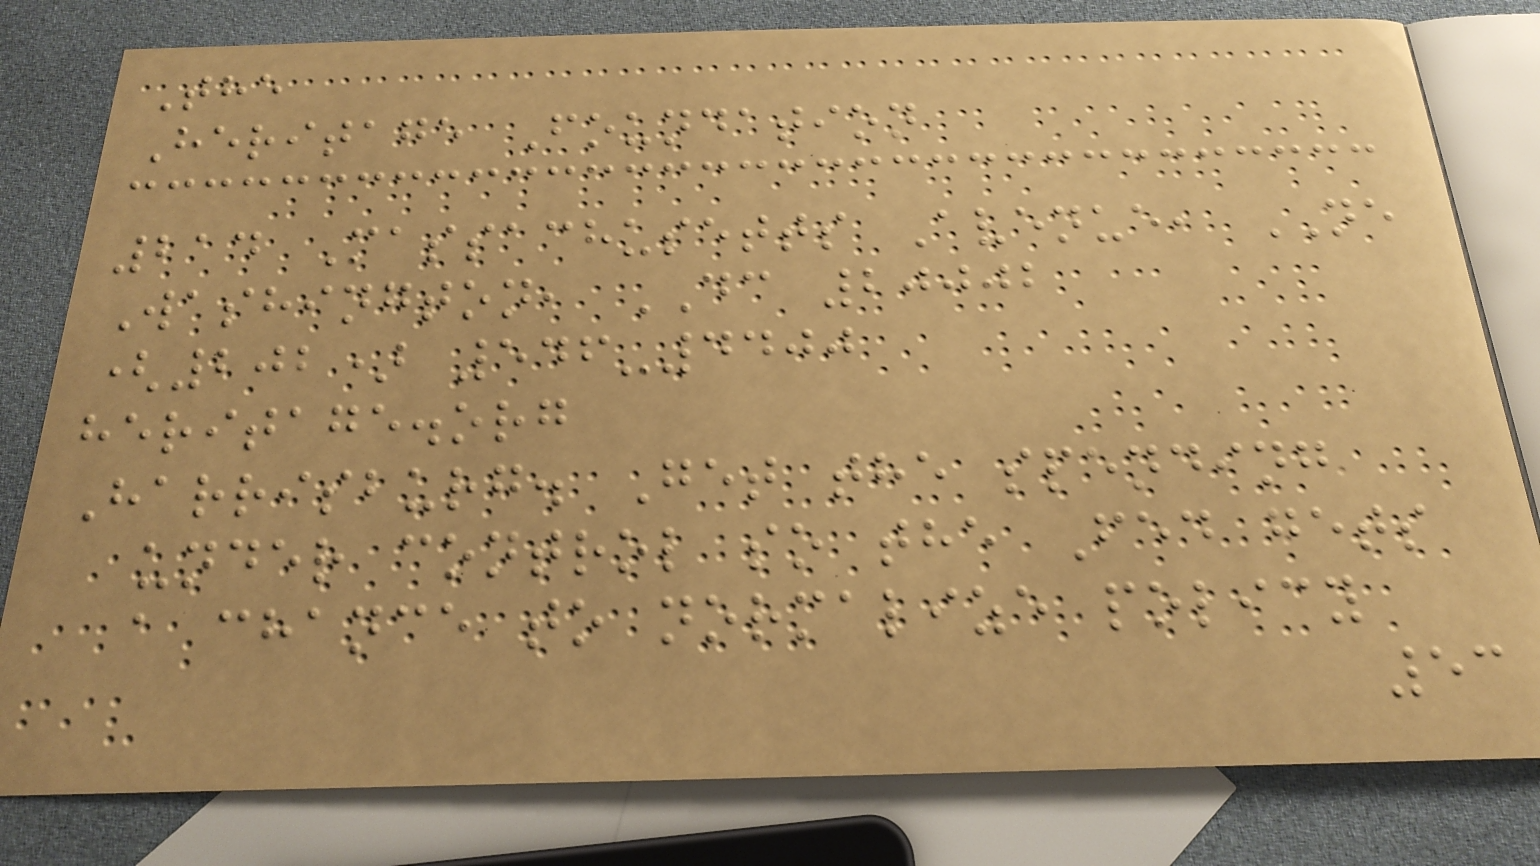The
Heritage Foundation
214 Massachusetts Avenue, NE
Washington, DC 20002
(202) 546-4400
heritage.org
Harrisburg. Get the spending
under control so the Fed gets
a chance to normalize policy
53
